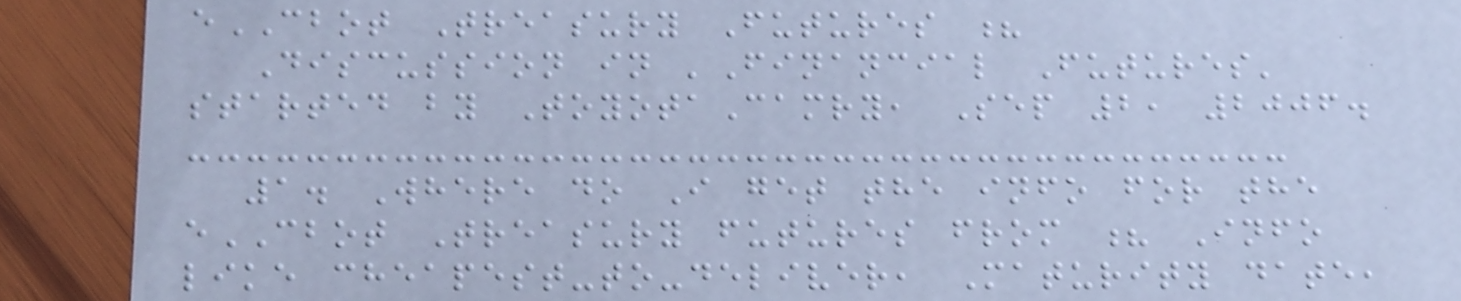eCBOT Treasury Futures ?
Discussion in 'Financial Futures'
started by ToyotaCamry, Sep 2, 2006.
1. Where do I get the info for the
eCBOT Treasury futures from ? Info
like cheapest-to-deliver, Maturity date,
